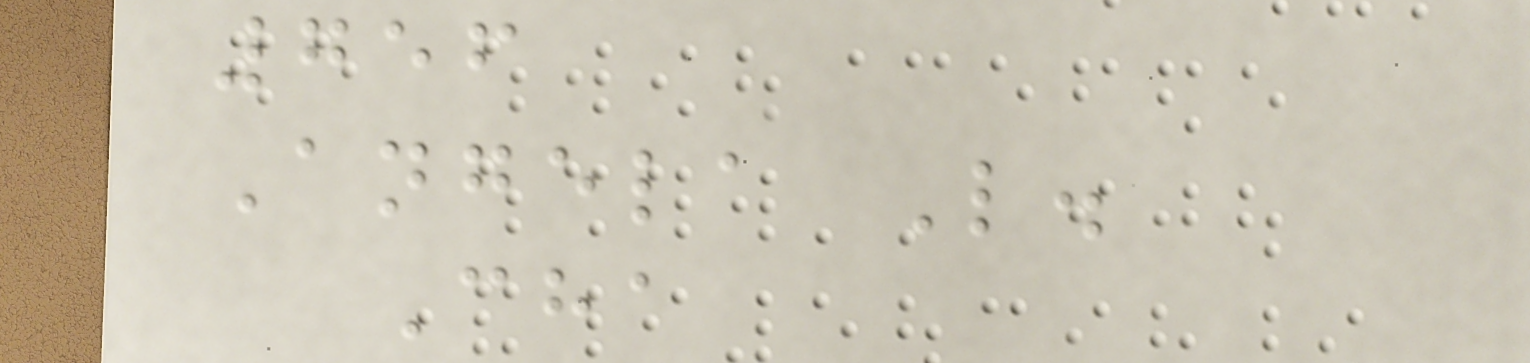756
Angela L.
Cha
